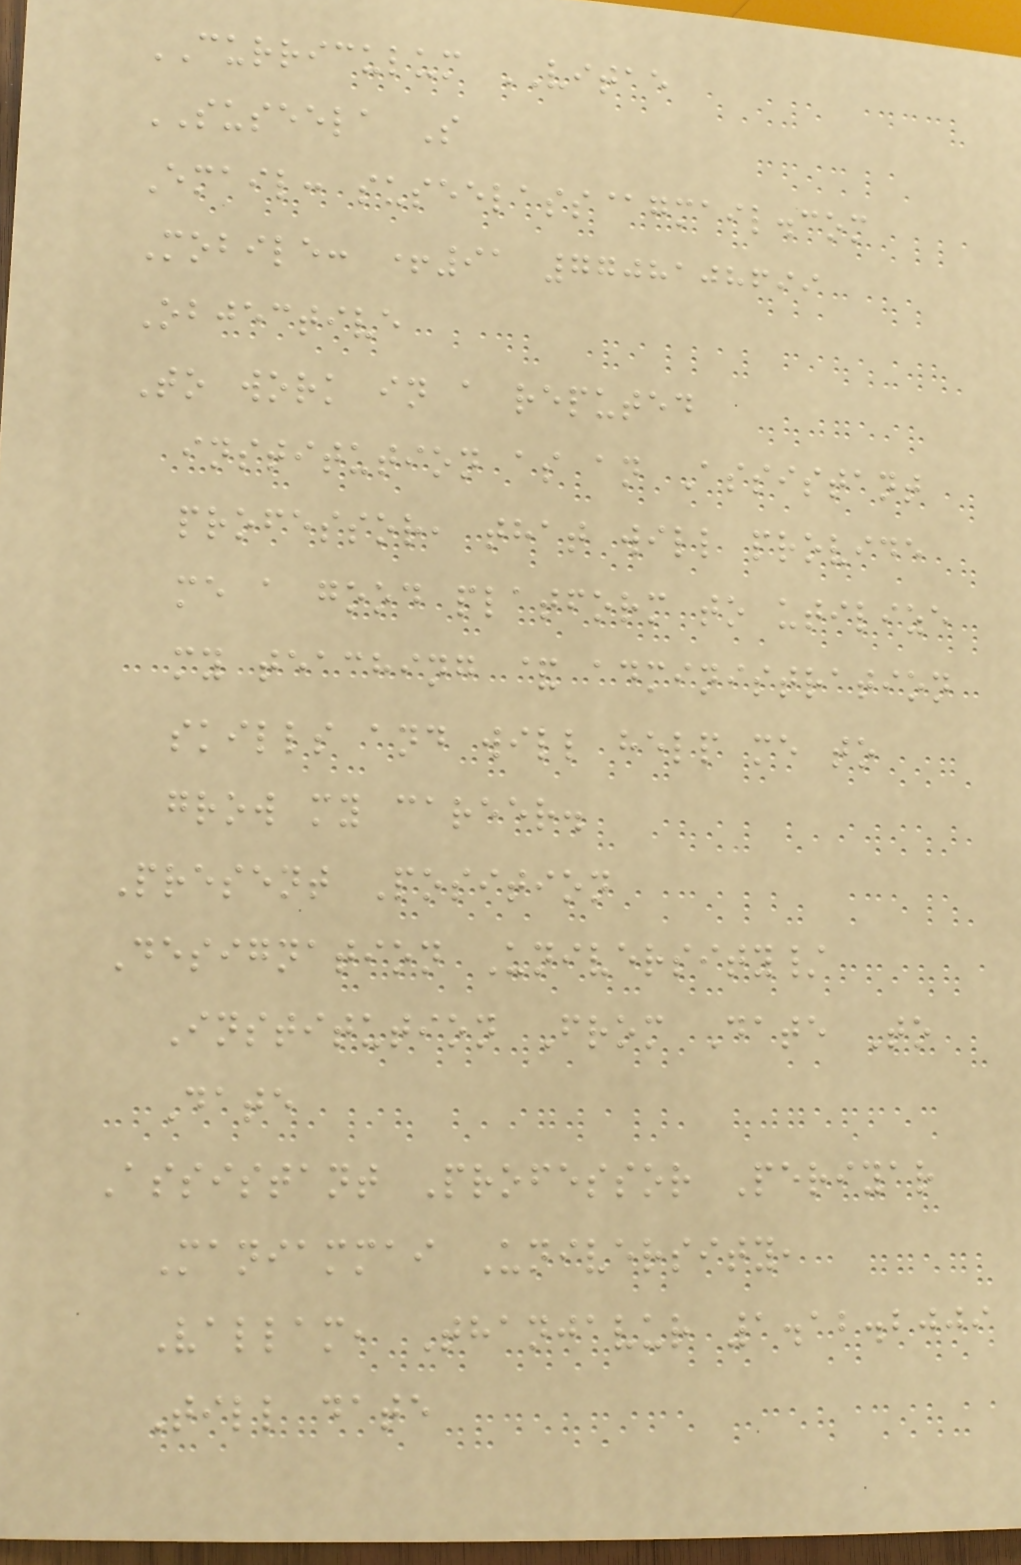CURRICULUM VITAE
SUSEELA S
Email: suseelass@gmail.com
Mobile: +91 7708108699
Objective
To work in a reputed
institution as an Assistant
professor, that will provide
me a good platform to utilize
my teaching & administration
skills and will help me to
grow my career.
Present Position
Designation University/
Institution From Date To
Date
Assistant Professor Periyar
Maniammai University,
Vallam, Thanjavur 1.12.2009
Till date
